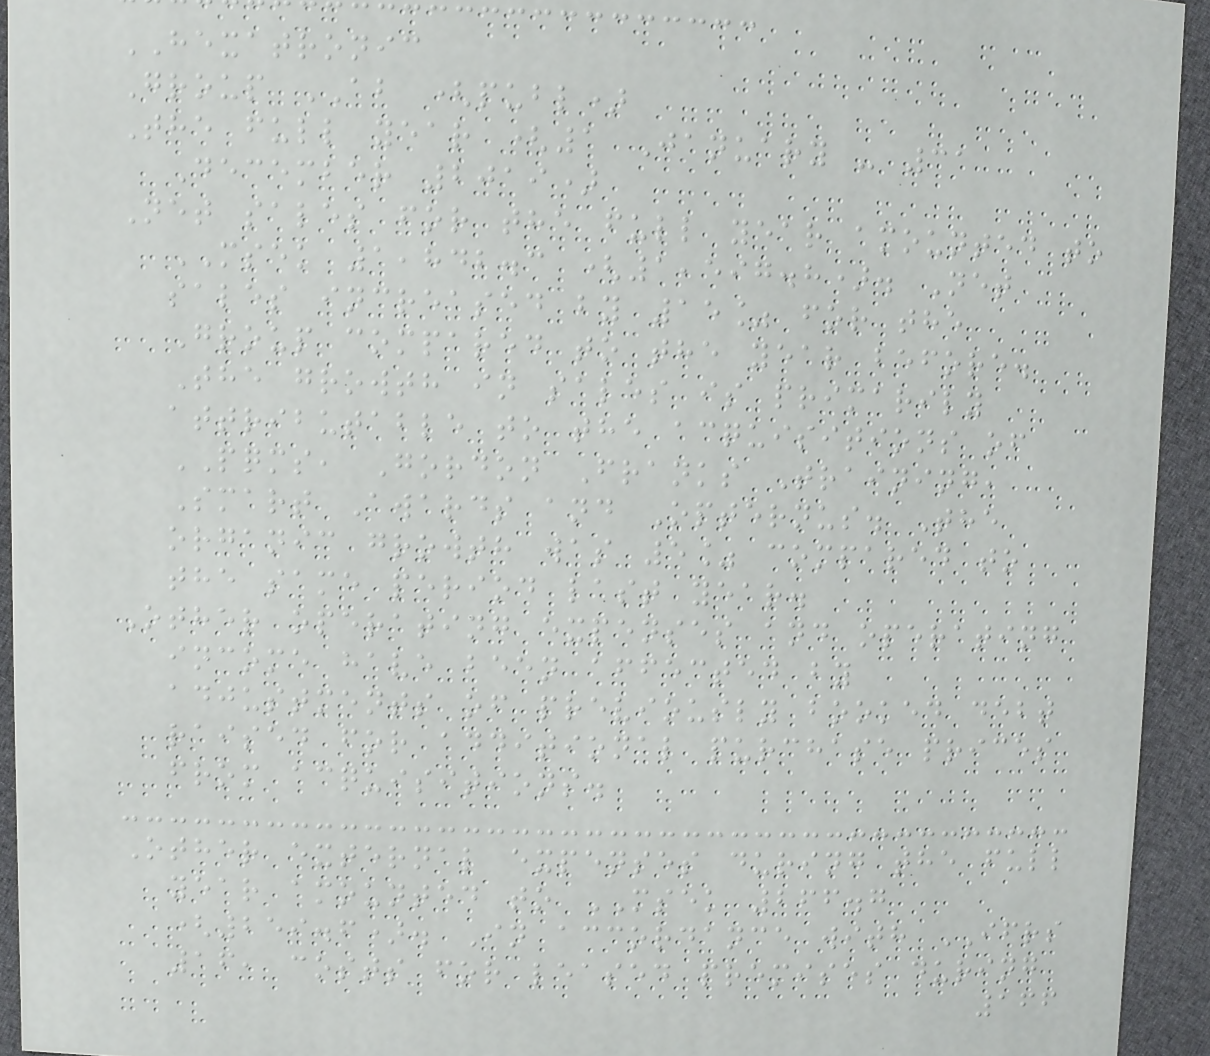HEXATRONIC
Group AB (publ)
The full year (1 January - 31
December 2019)
Net sales for the full year amounted to
MSEK 1,842.3 (1,597.8). Net
sales increased by 15% for the
Group compared to the year before.
The growth in sales is primarily
attributable to the acquisitions of
PQMS, Gordon Franks Training,
Smart Awards and Opternus. The
organic growth was 5% compared to
the same period last year.
Other operating expenses and operating
income have been affected by
adjustments of previously booked debt
raised for additional purchase prices
from acquisitions.
Other external expenses during the full
year amounted to MSEK 266.7
(259.6). In accordance with IFRS
16, costs for leased premises during
166
